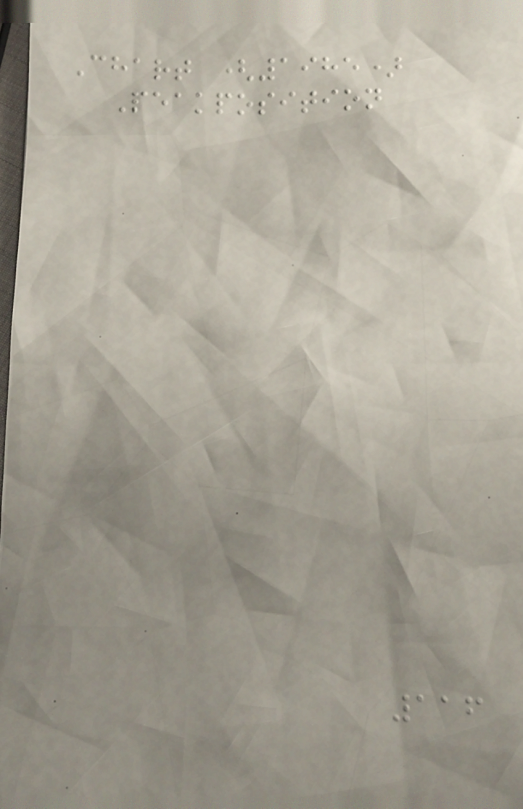Chart (1985)
Peakposition
116
